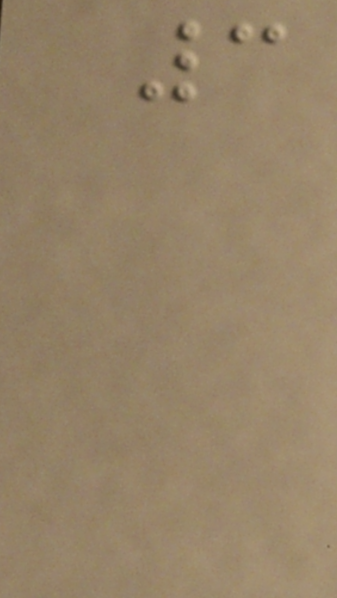3
